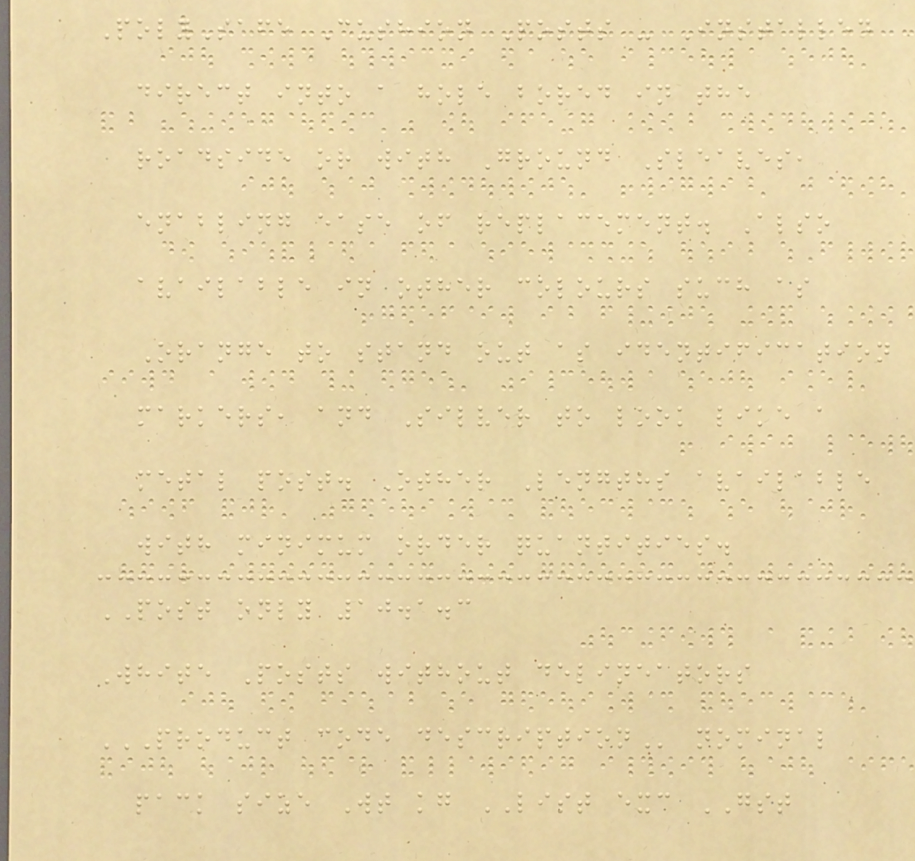PolySafe Cushion Posts - Installed
direct into a hole bored in the
roadside or with Ground Sleaves,
enabling ease of replacement. Also
available in other colours such as
Orange to stand out as identification
markers, and Silver to look like a
metal post. Other Lengths available
with minimum order quantities.
POST only 10.1.3
White Posts without delineators
PRODUCT CODE DESCRIPTION nominal
pack size Wt kg LIST exc GST
